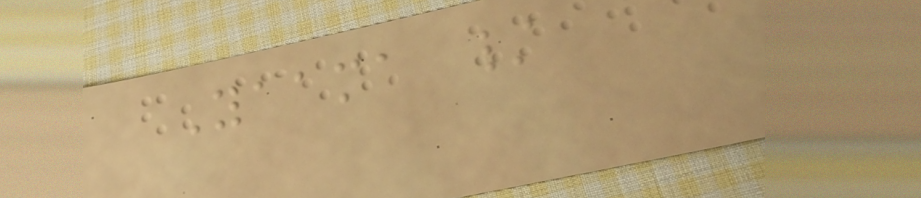Yaama /
